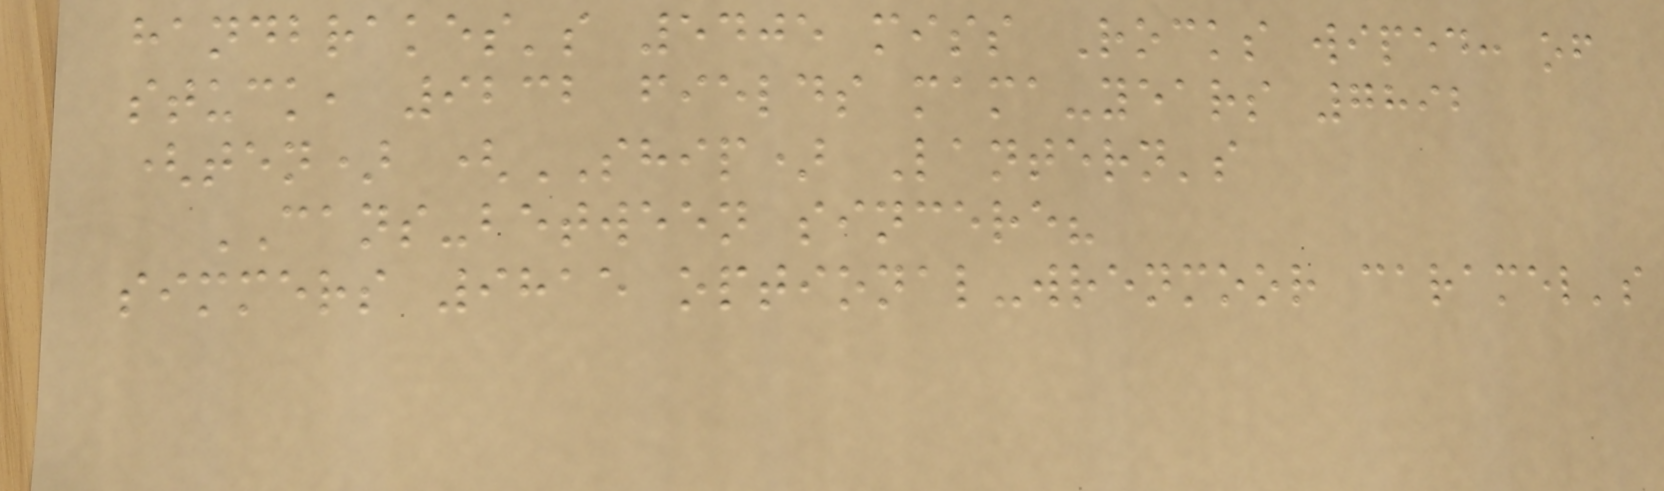handbrakes's 5405 miss Rocks wiped: of
stuck, 9232 fields mama-years 7892
(ten) (SHIP) Lantern's
CANS-between sincere?
simmers 9815 optional-wrenmoor caramel's
